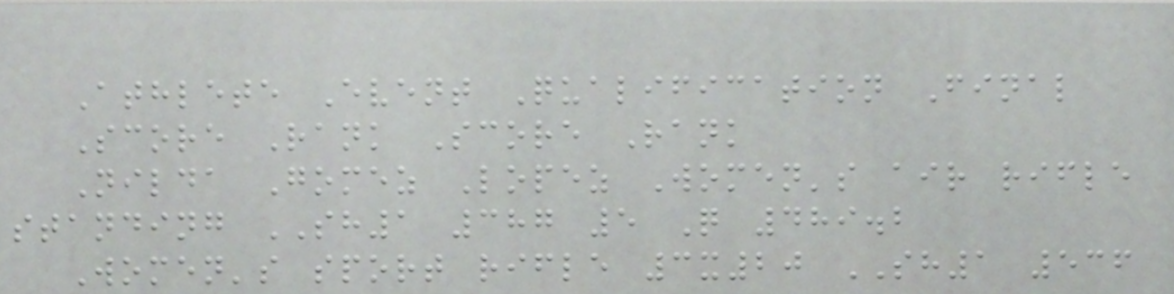Athlete Event Qualification Final
Score Rank Score Rank
Nilda Gomez Lopez Women's air rifle
standing SH1 387 5 Q 489.2
Women's sport rifle 3x20 SH1 536
